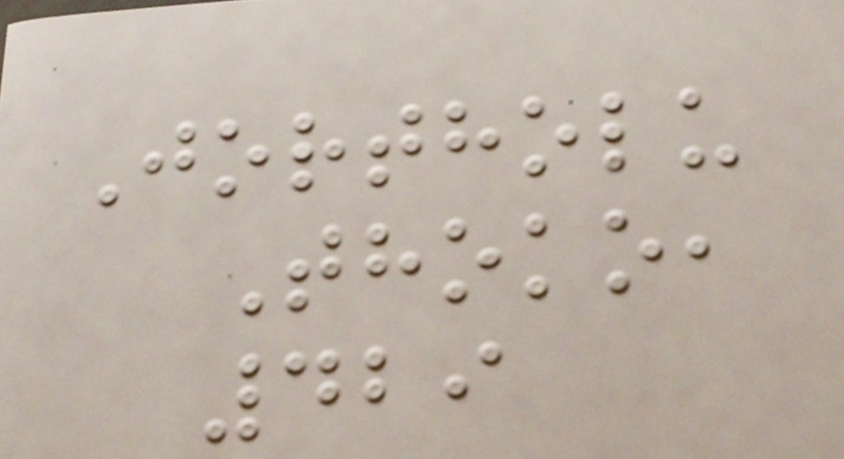Jortholu
Thoko,
429
